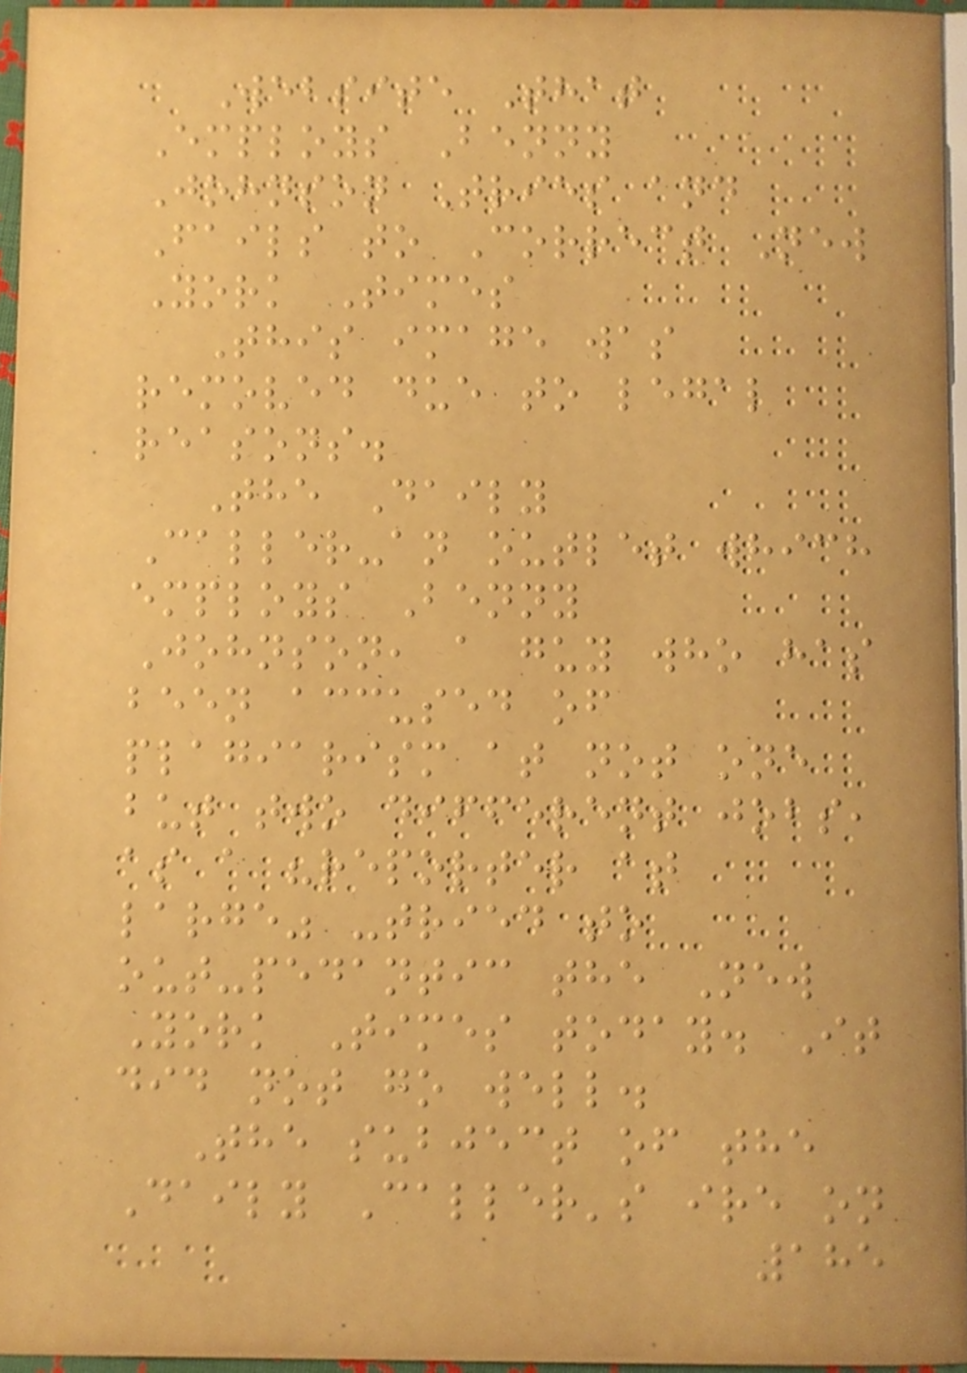Website That
Employs Benny
Johnson Tries and
Fails to Correct New
York Times
This image was
removed due to legal
reasons.
The Daily
Caller-an outlet which
employs Benny
Johnson, a guy who has
been accused of
plagiarism at not one
but two different jobs,
as a "reporter at
large" -tried to
out-pedantic the New
York Times today. It
did not go well.
The subject of the
Daily Caller's ire on
185
